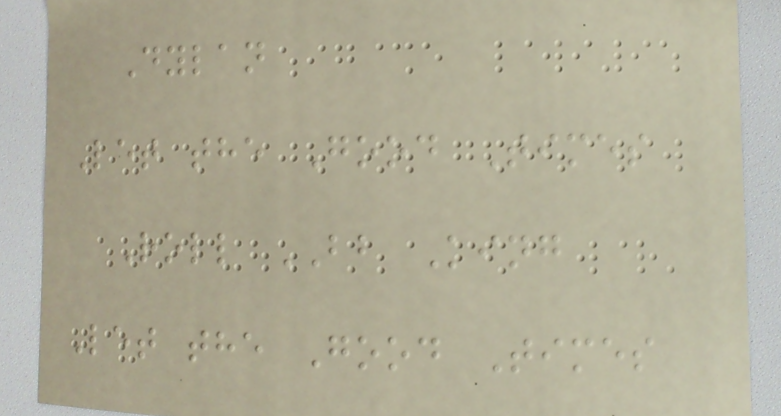Dylan
Let the Good Times
Roll BB King
Let the Good Times
